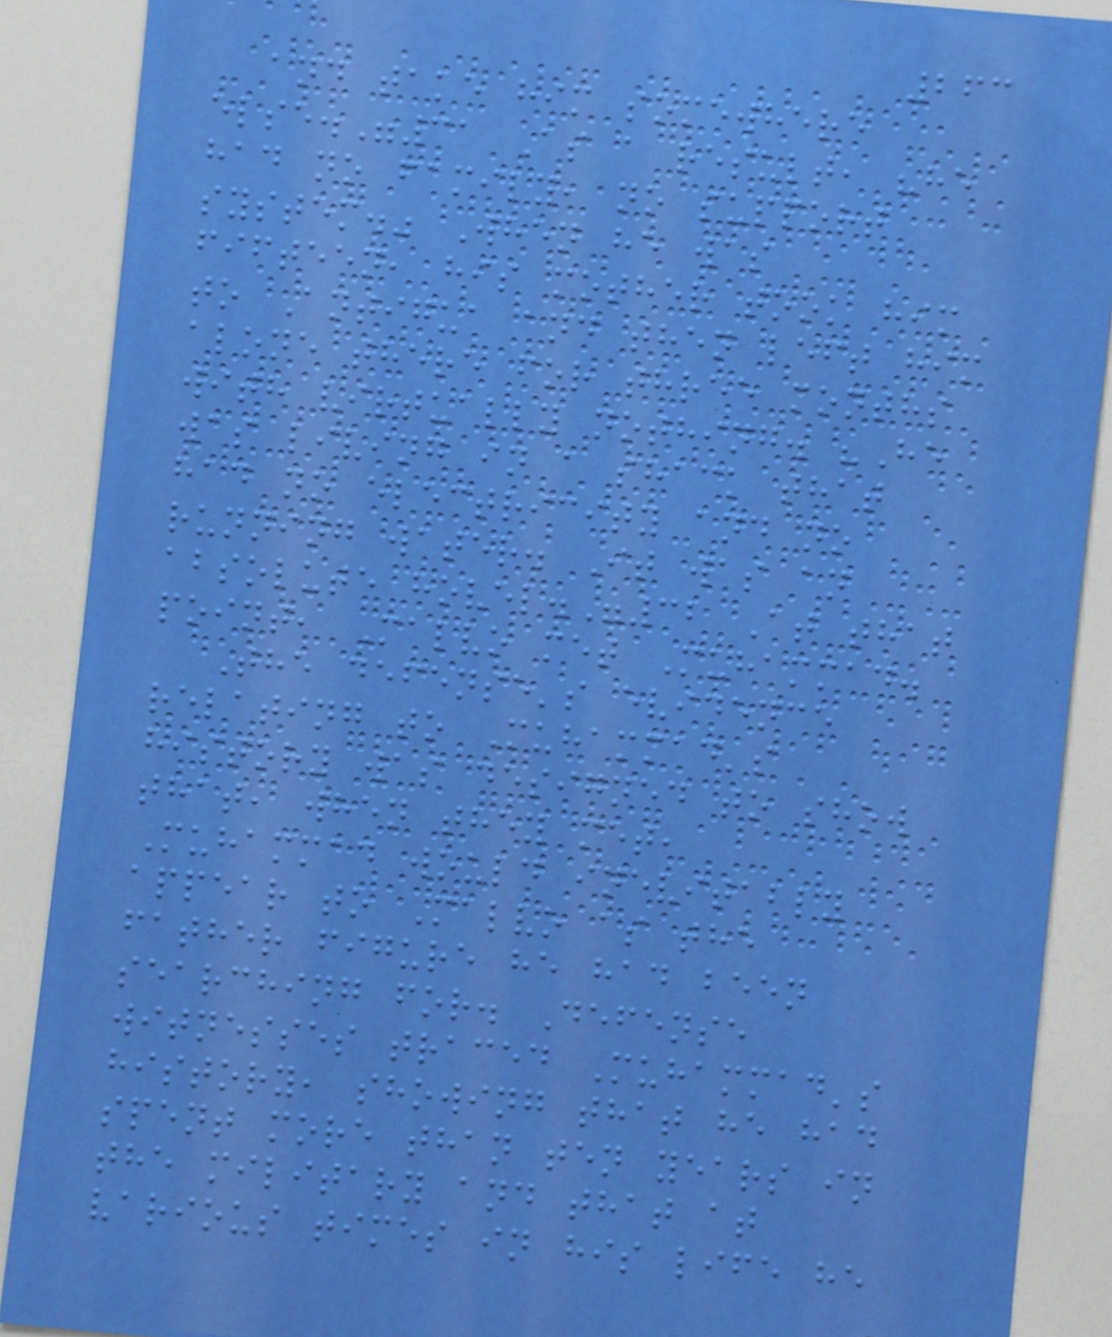263
and take him somewhere
else."31 As a result, "he
had no family, no support
system." When he was
fifteen, his mother took him
to Antigua and then left him
alone there for three months
with virtually nothing. "He
was living in a shack that
had no electricity and no
running water. It was an
absolute hovel."32 At that
point, Malvo met Muhammad.
The defense's evidence
relating to Muhammad's
history was designed to show
that, when they met,
Muhammad would inevitably
appear to Malvo as the
father figure he had been
searching for. Defense
witnesses traced Muhammad's
history, showing that he had
spent more than ten years in
the military and that at
various times in his life he
